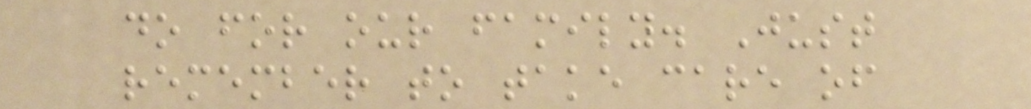do for our family. Just
remember to take care of
